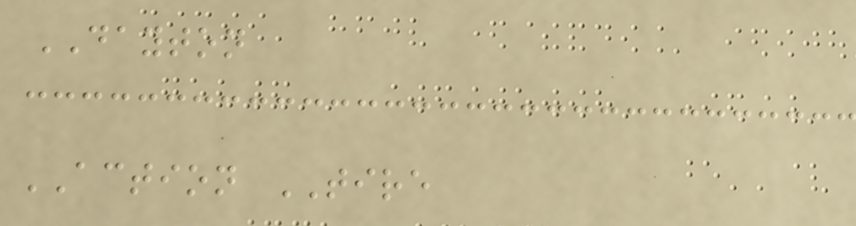DAYTON
ACTION TIRE
